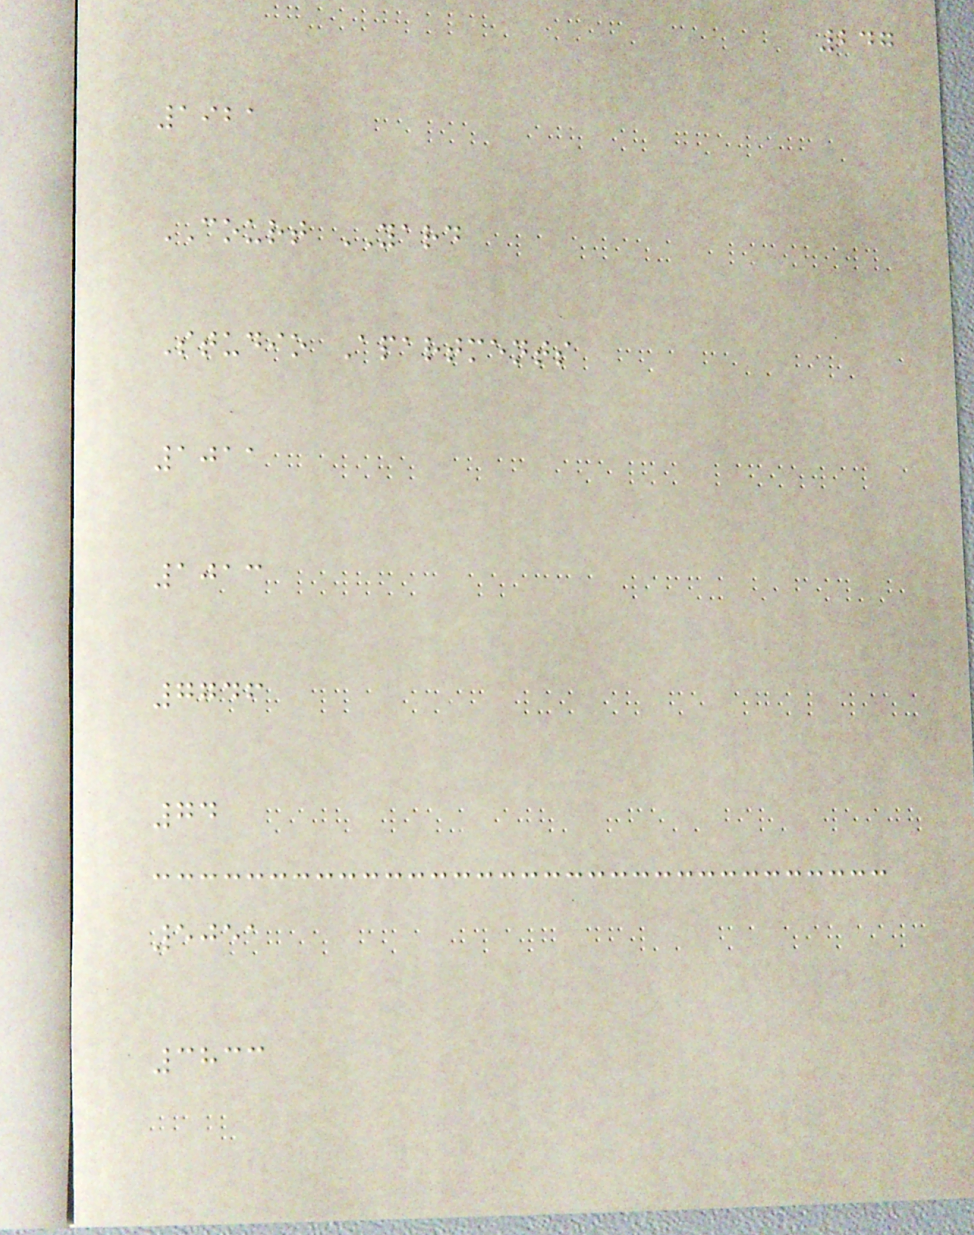247
1921
COURT YARD
Studio Apartments
1011
1013
7746
74
5051
3833
